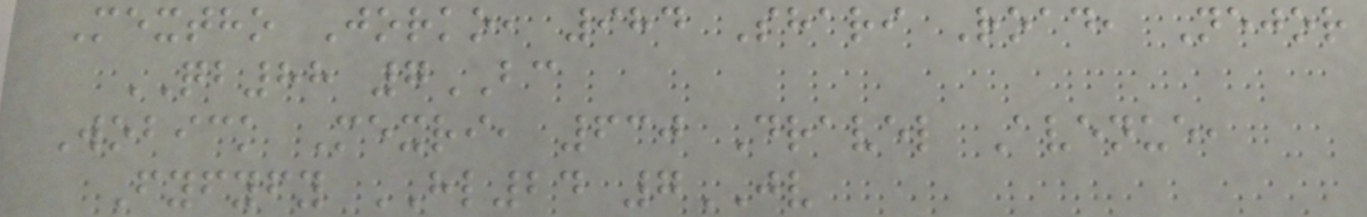Mextho Jorko, 984 Shari Road, Nejor
QB88 7BC
Wobick Mexri, 630 Dravel Avenue,
Fyfyfy HL24 7JV
